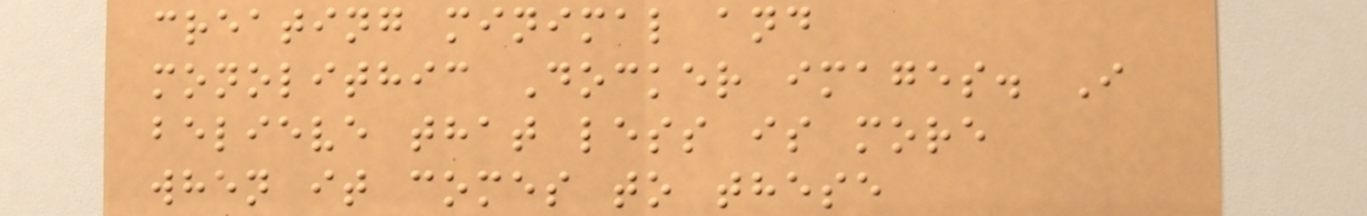creating minimal and
monolithic Docker images. I
believe that less is more
when it comes to these
